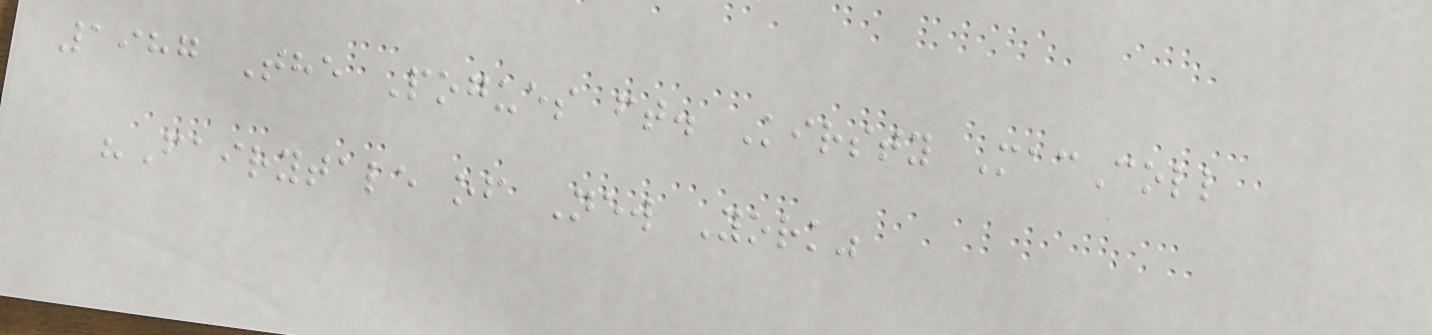1987 The Pogues ft. Kirsty MacColl
"Fairytale of New York"
